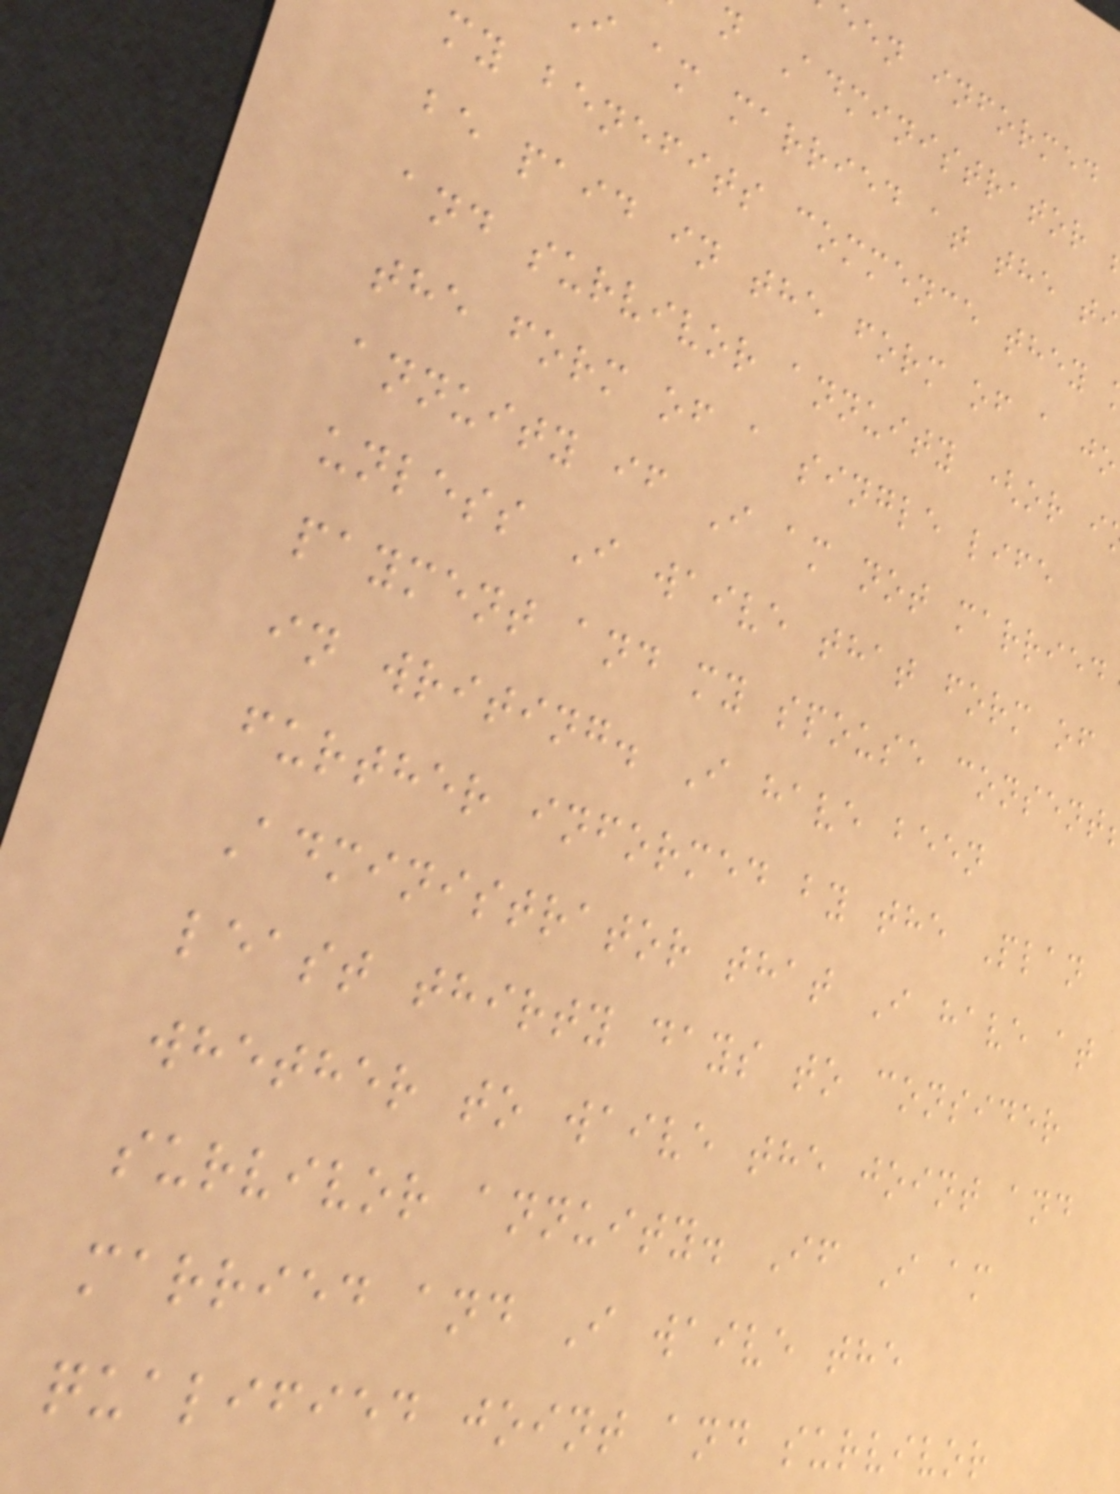een informed
n Administrator
i am married at the ti
my benefits commence they
be paid in the form of a jo
and survivor annuity (or i
the form of a single life
annuity if I am not married
unless I waive that form of
payment and my spouse consent
in writing. I have been
further informed by the Plan
Administrator that I have at
least thirty days to consider
whether to waive the joint and
survivor annuity. If I am
married and I waive the
qualified joint and survivor
